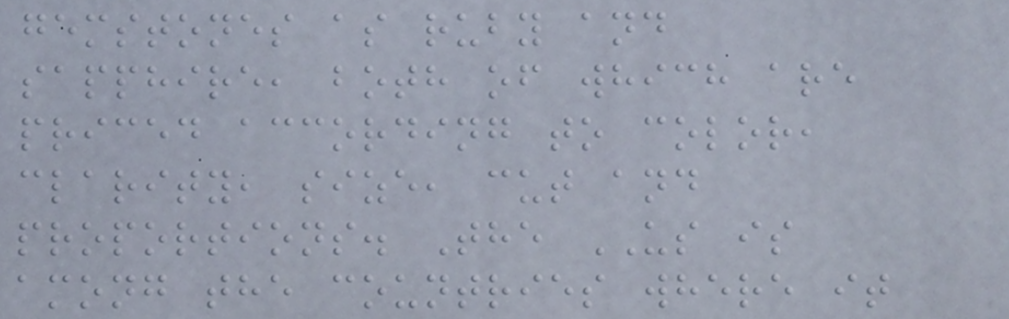gemstones as ruby and
sapphire, both of which are
priced according to color,
clarity, size, cut and
proportions. The US is
among the countries where it
